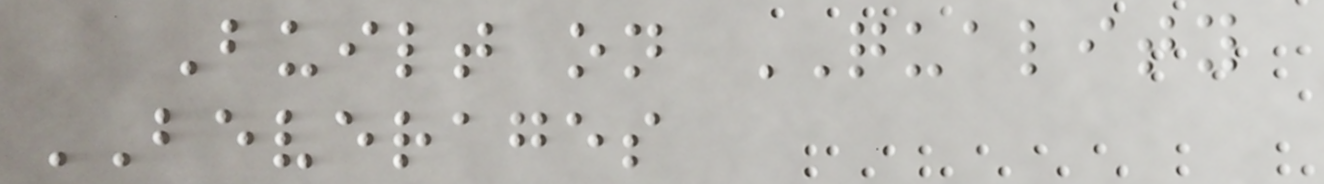Built on QUALITY
BEVERAGES
